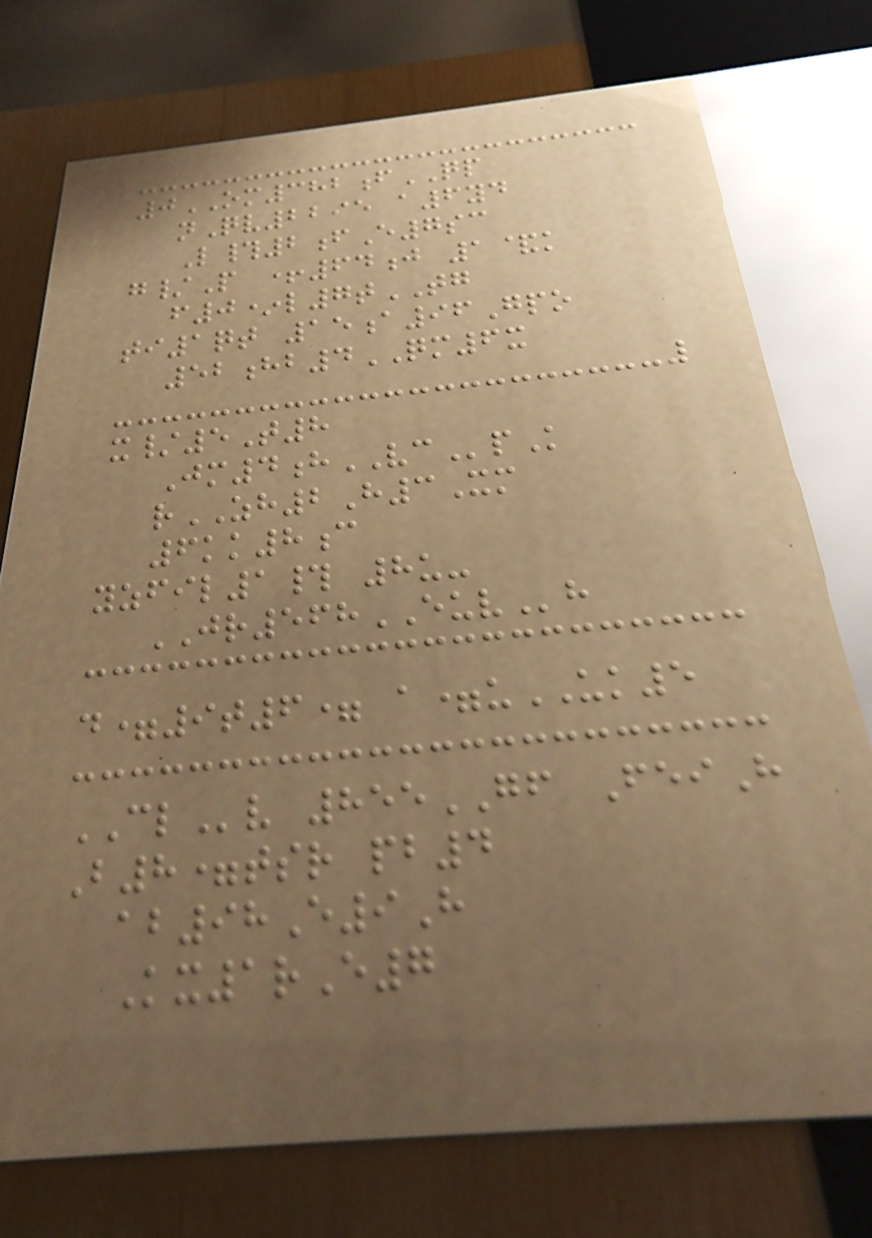0OM382fQP
nQv2295 a6yd
L#2fE7sc
g/P +64j 1&k
f0*l7tTG
ti1qt 15a96Gpo
52hb4QM6x
x/5T8
Jm4hVCpK
rZH2H3Xm
6kk8c
yzfil1# 8u-
JR568EUVh
d=9t6= a=uUK5
CLv 855GF FeiH
B8=tsr pb4
ab98E9H
Kx1rE7
